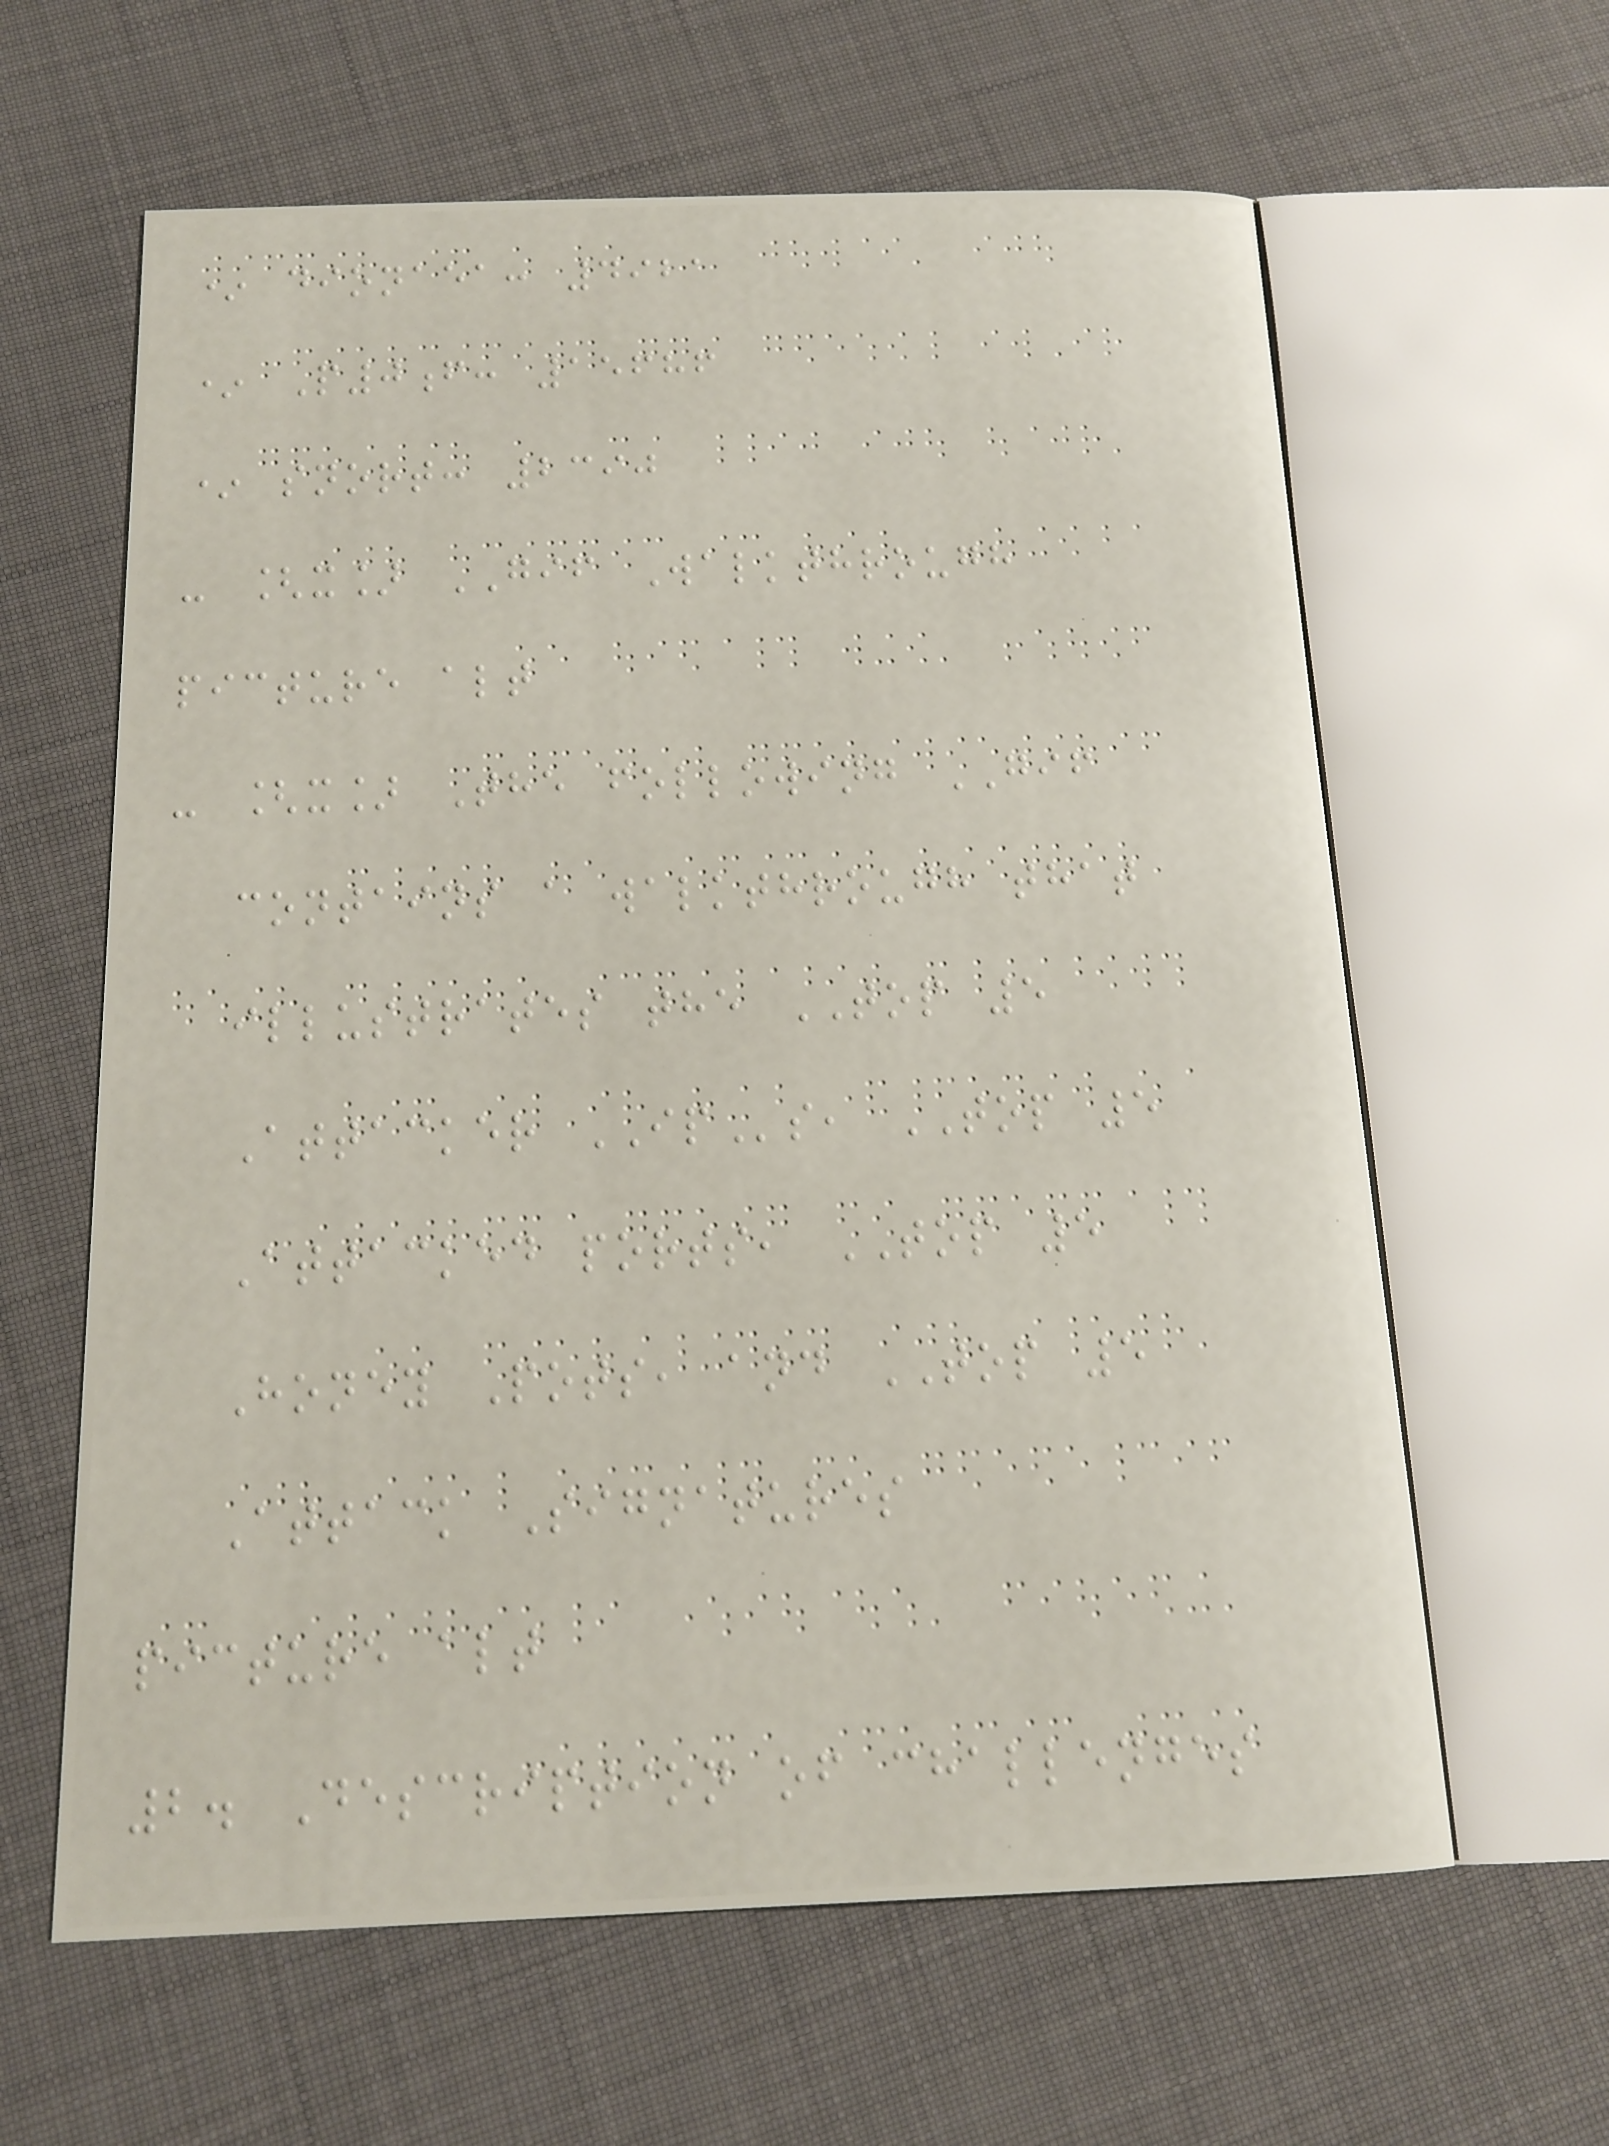* dionaea: 4921
* P0f: 15686
* snort: 2390
- [x] GIF Walkthrough
picture alt
- [x] The following GIF
contains a walkthrough that
illustrates the TOP 5
Attacker IPs, TOP 5
Attacked ports, TOP 5
Honey Pots, and TOP 5
Attack Signatures
picture alt
2. Description of challenges
